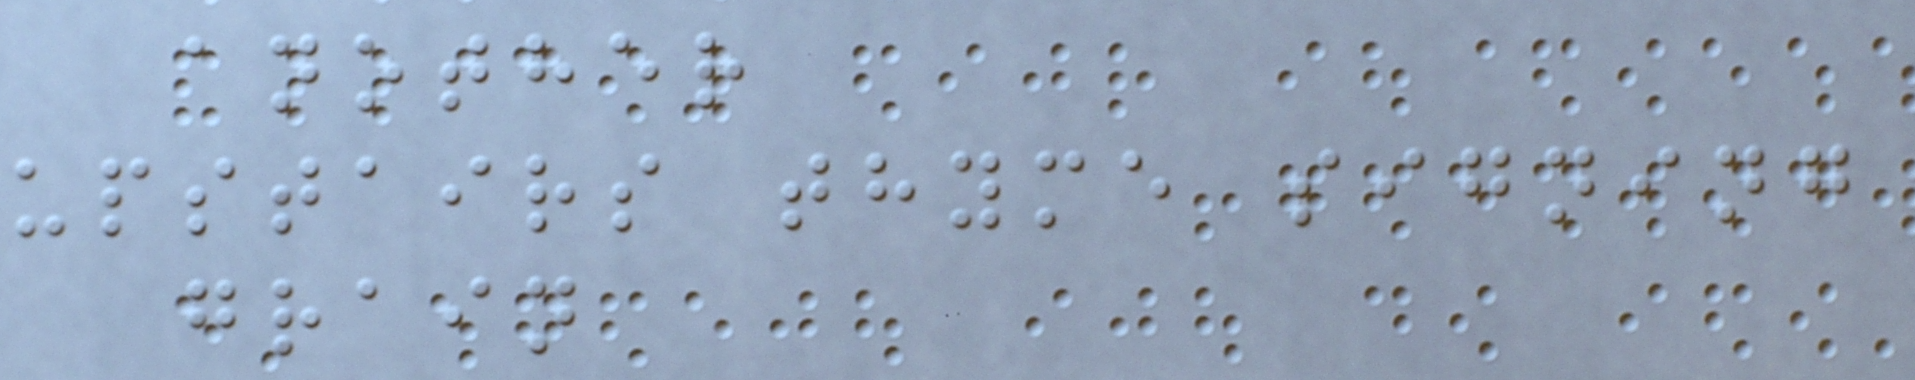another
upstairs thyme signing
grain
